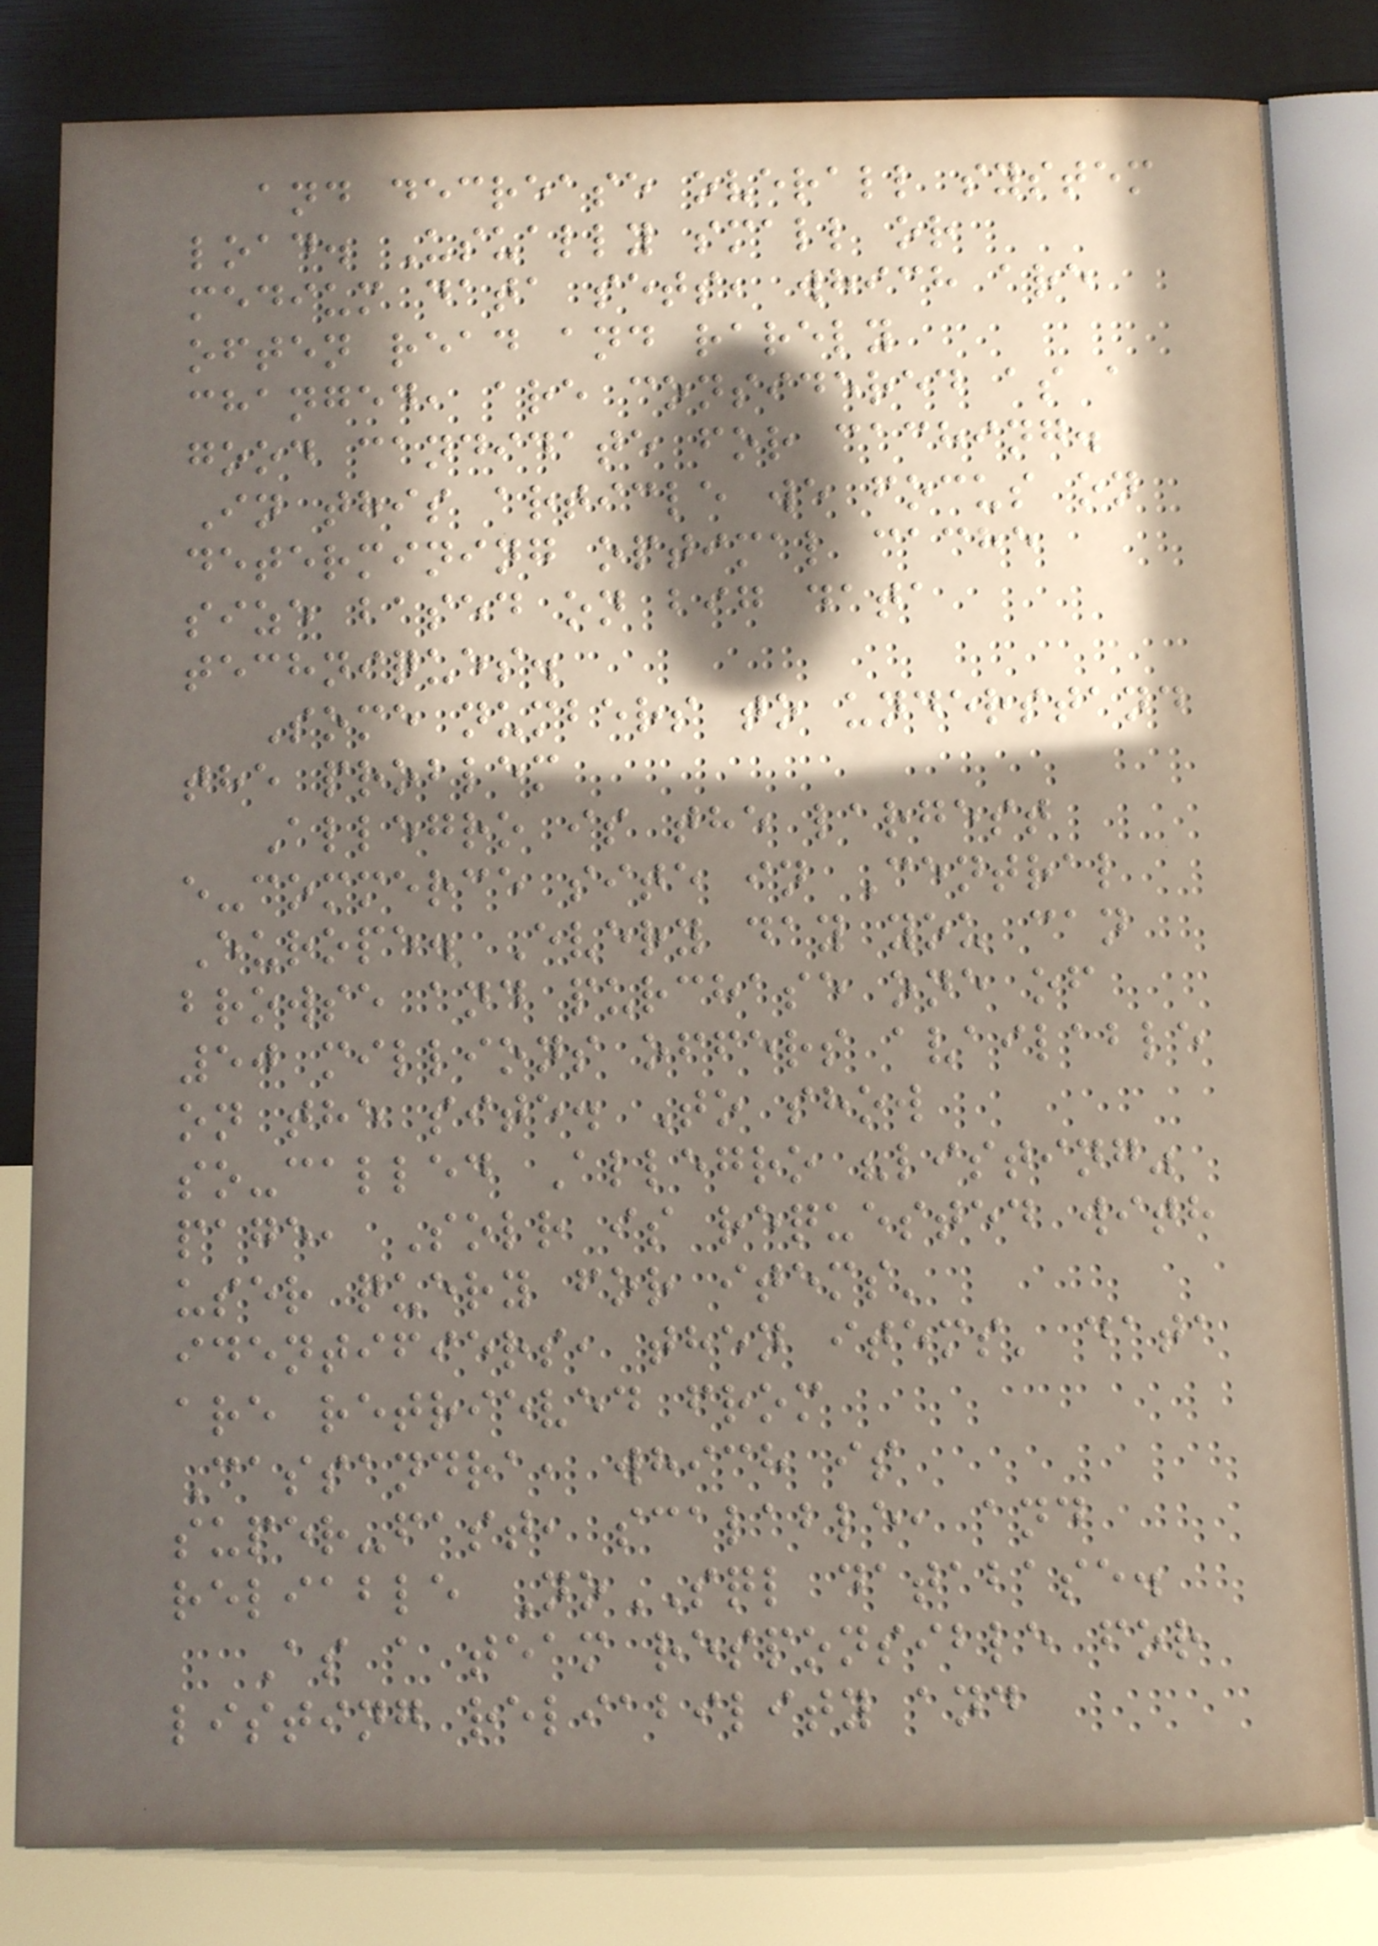and decrease overall system
load. Usually small or
medium data sets, which are
often read and rarely
changed, are considered as a
good candidate for caching.
In this article we focus on
determining optimal cache
size based on big data
techniques.
Some numbers to understand
the problem
Allegro is the largest
e-commerce site in Central
Europe. Every day you can
browse and purchase one of
50 millions offers available
on the site. To show
so-called Allegro "listing"
page, Solr is requested with
user query for items'
identifiers, then items' data
are retrieved from
Cassandra, which is
super-fast, scalable, and
reliable NoSQL database.
As a team responsible for
listing reliability and
